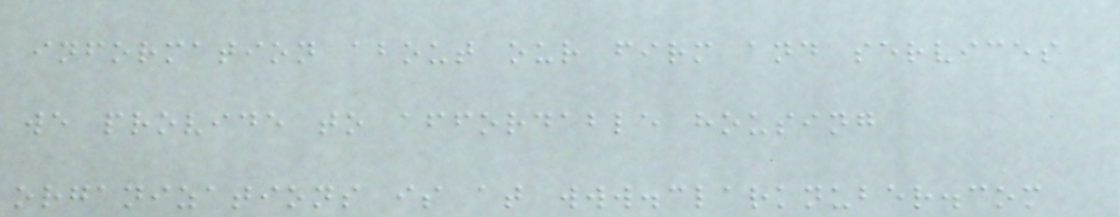information about our firm and services
we provide to affordable housing
organizations is at www.clarknuber.com
